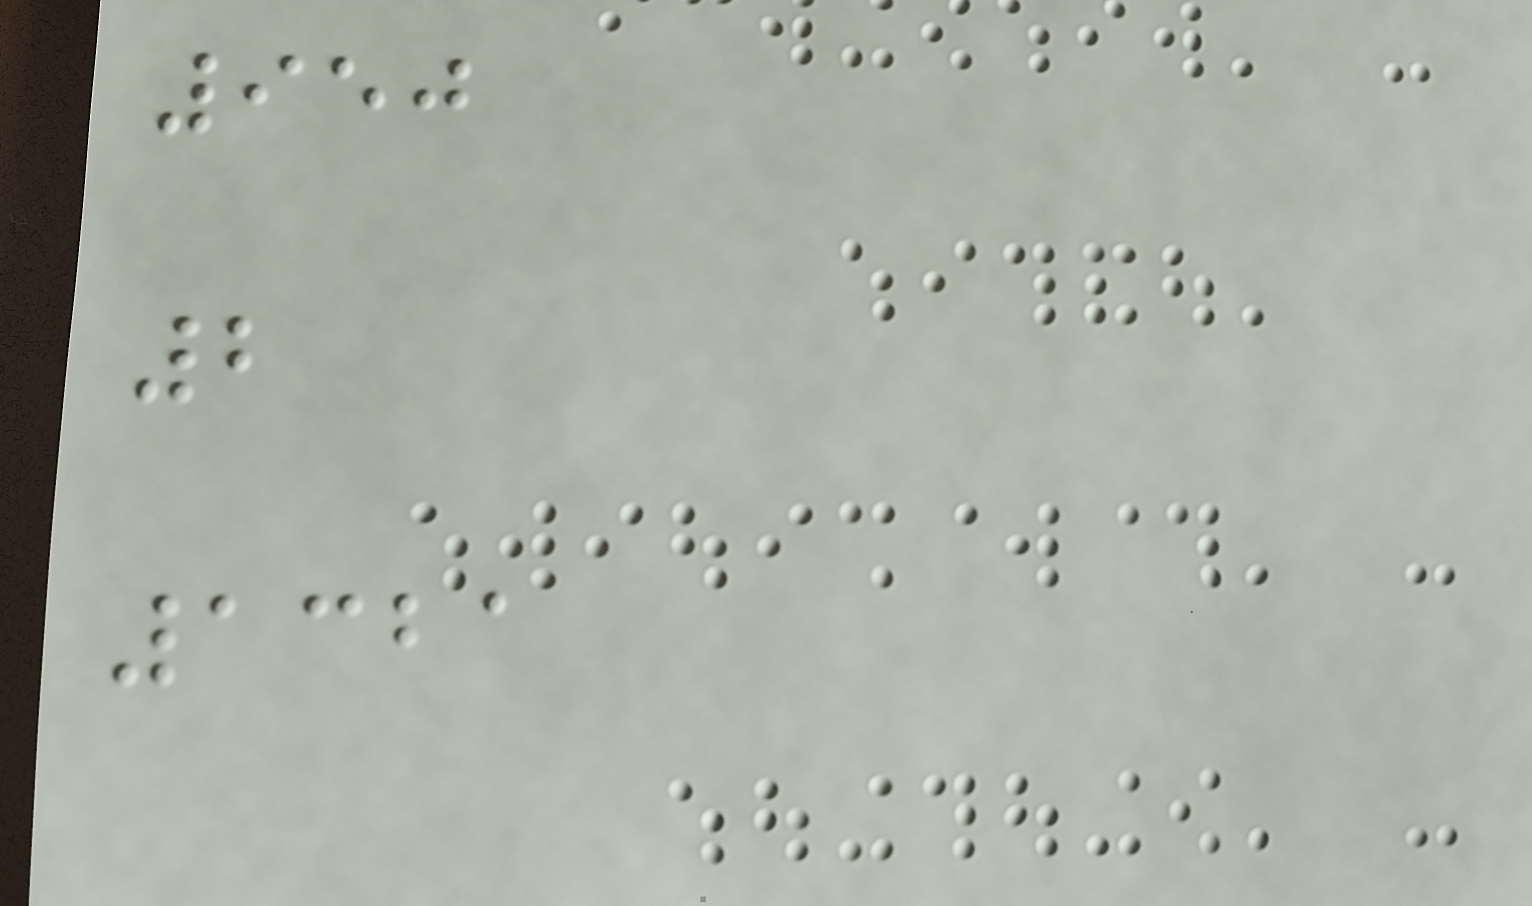950
2
1321
